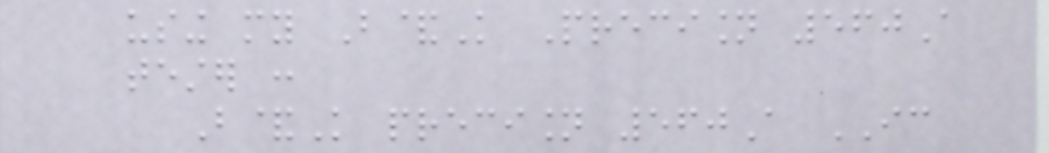using my B&K Precision 560A
tester :
B&K precision 560A IC
